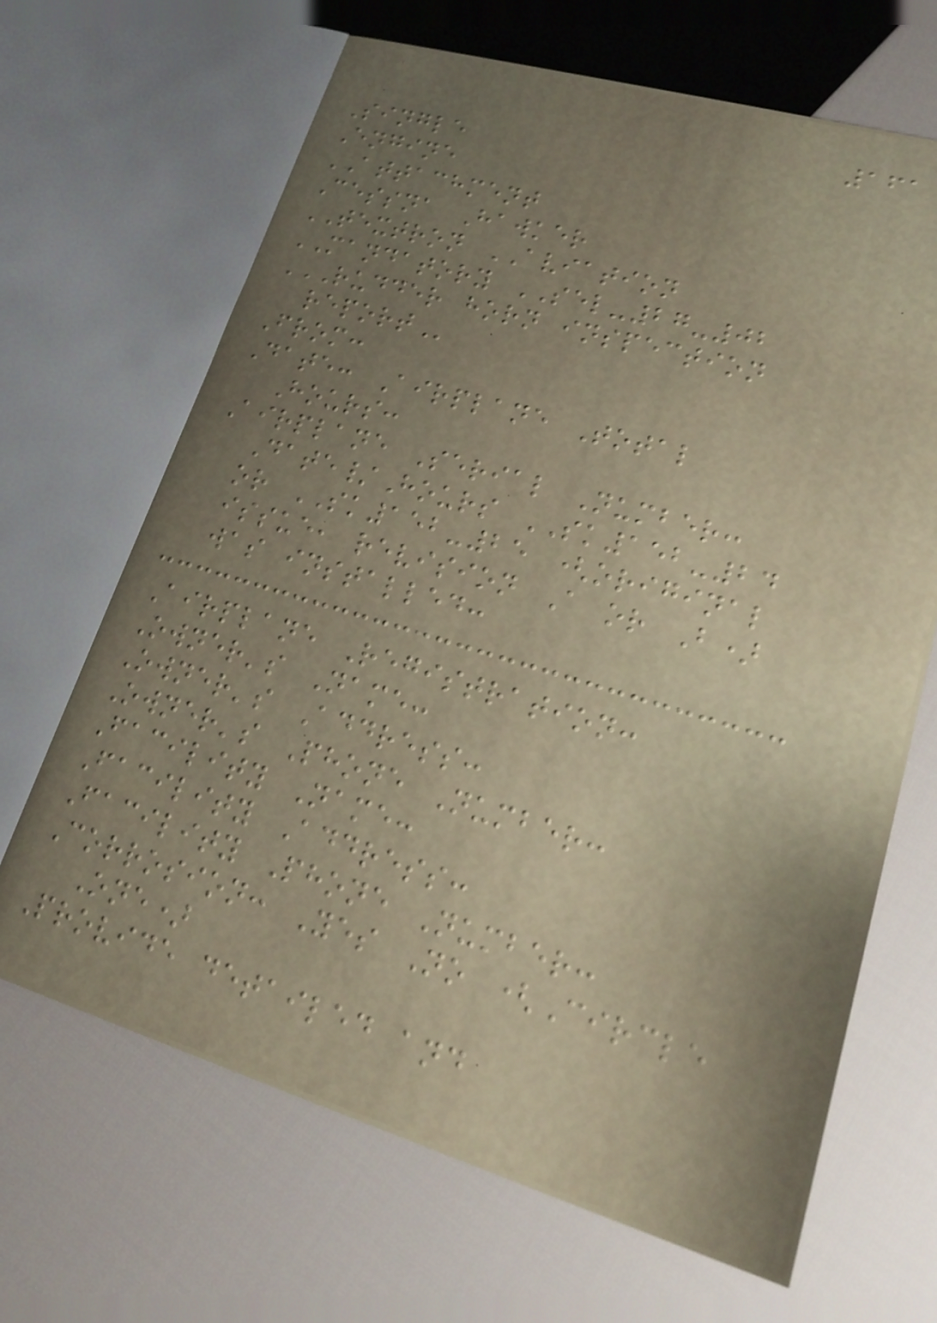161
Single
Engine
ATTACHMENT
Cessna Hawker
TEXTRON AVIATION
MANDATORY SEL-27-02
RUDDER HORN INSPECTION
REPORT
From:
Date: Airplane Total
Hours:
Airplane Serial Number:
Date/Hours SK152-24
or SK152-25 (original
issue, revision A or B)
was installed:
Airplane Registration:
Owner's Name:
Owner's Address:
Owner's Phone Number:
Facility Name:
Facility Address:
Facility Phone Number:
Corrosion: Yes No (Circle
One)
Provide detailed and
